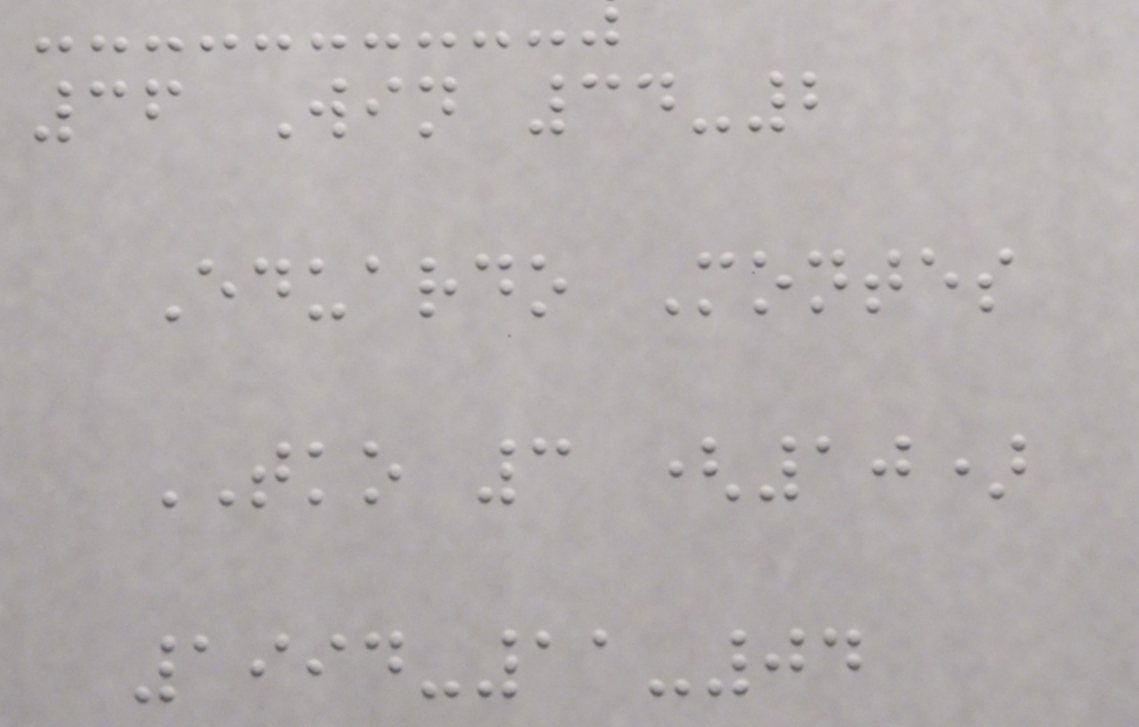36 Win 34-2
Eduardo Montes
TKO 3 (10)
1994-11-04
